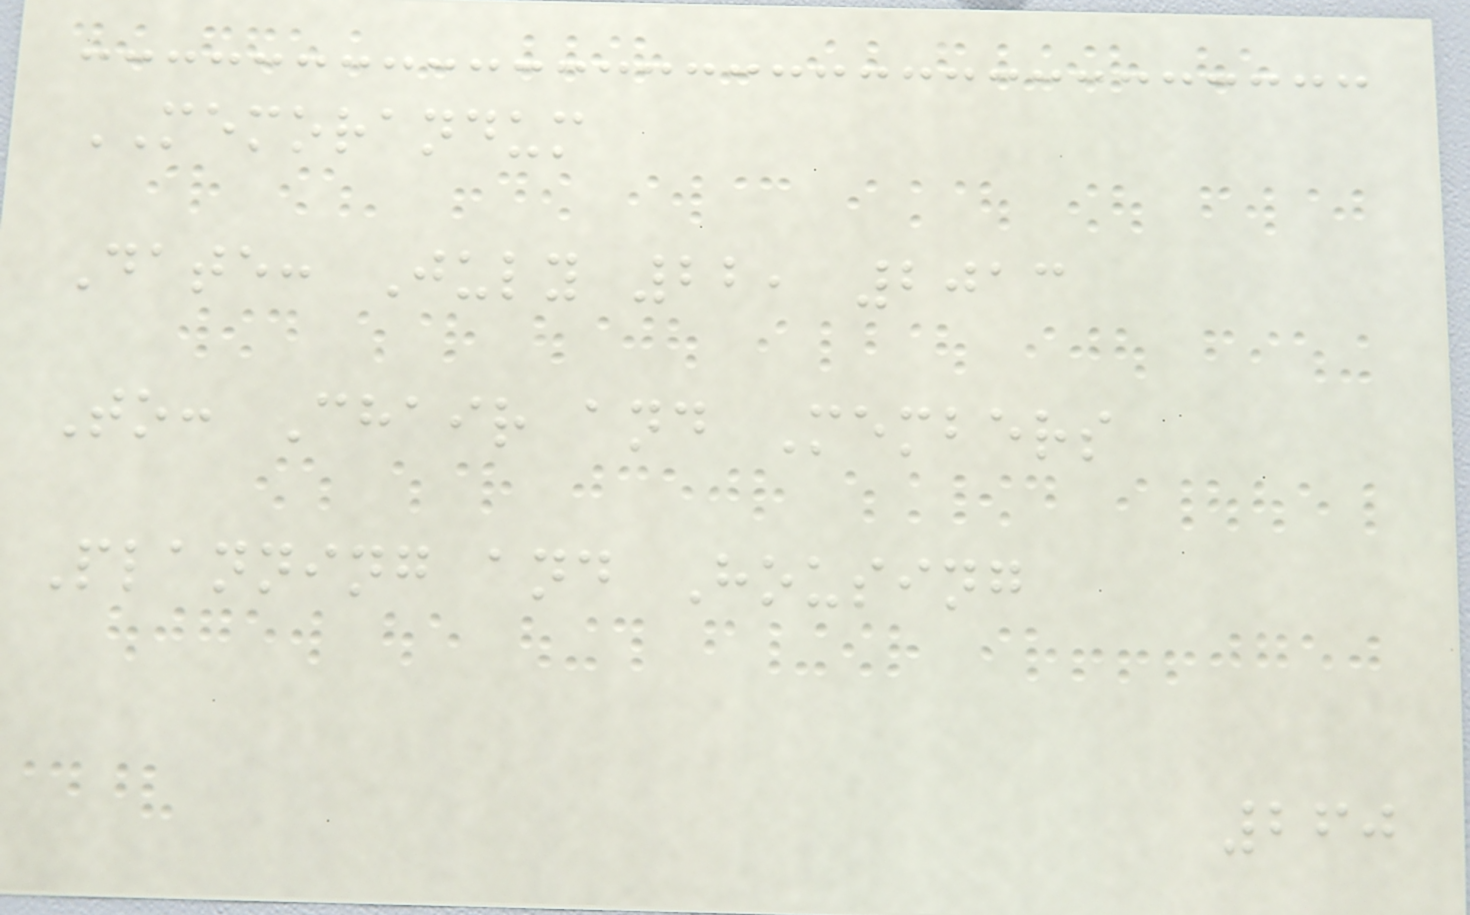MEMORANDUM
Date: July 22, 2013
To: Chair and Members
Planning and Housing
260
